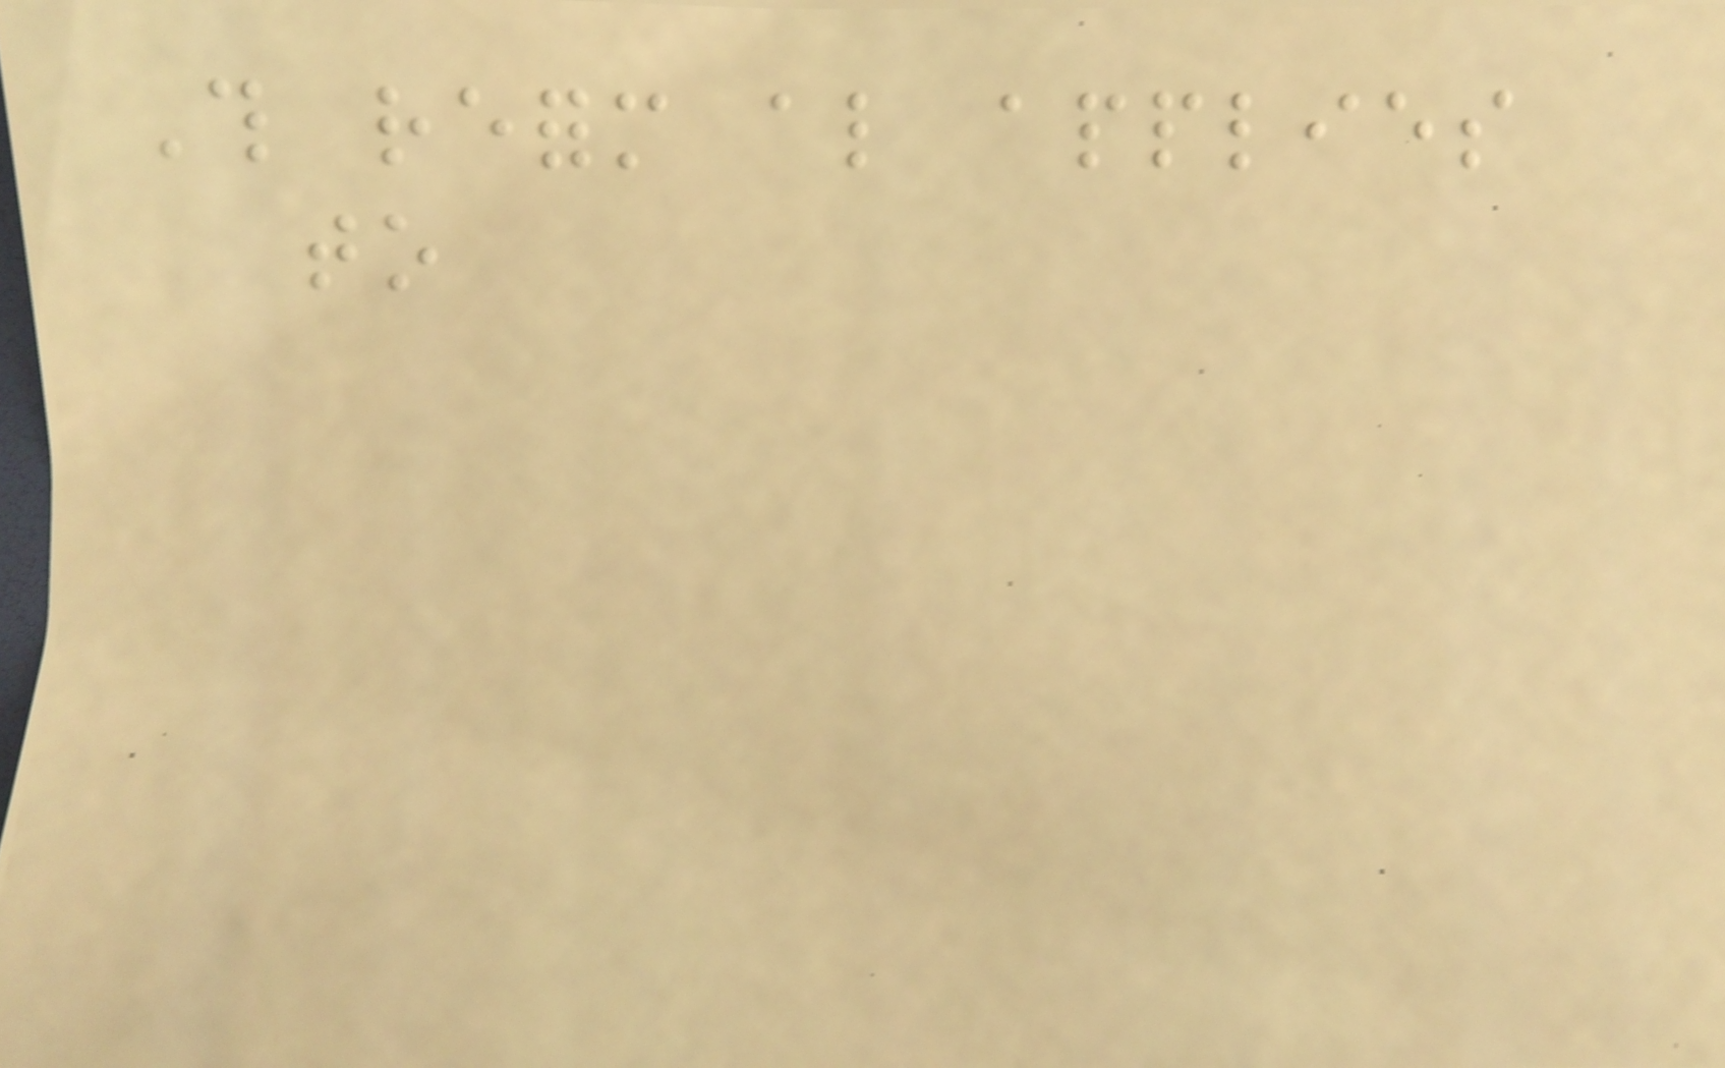This reform also applies
to
